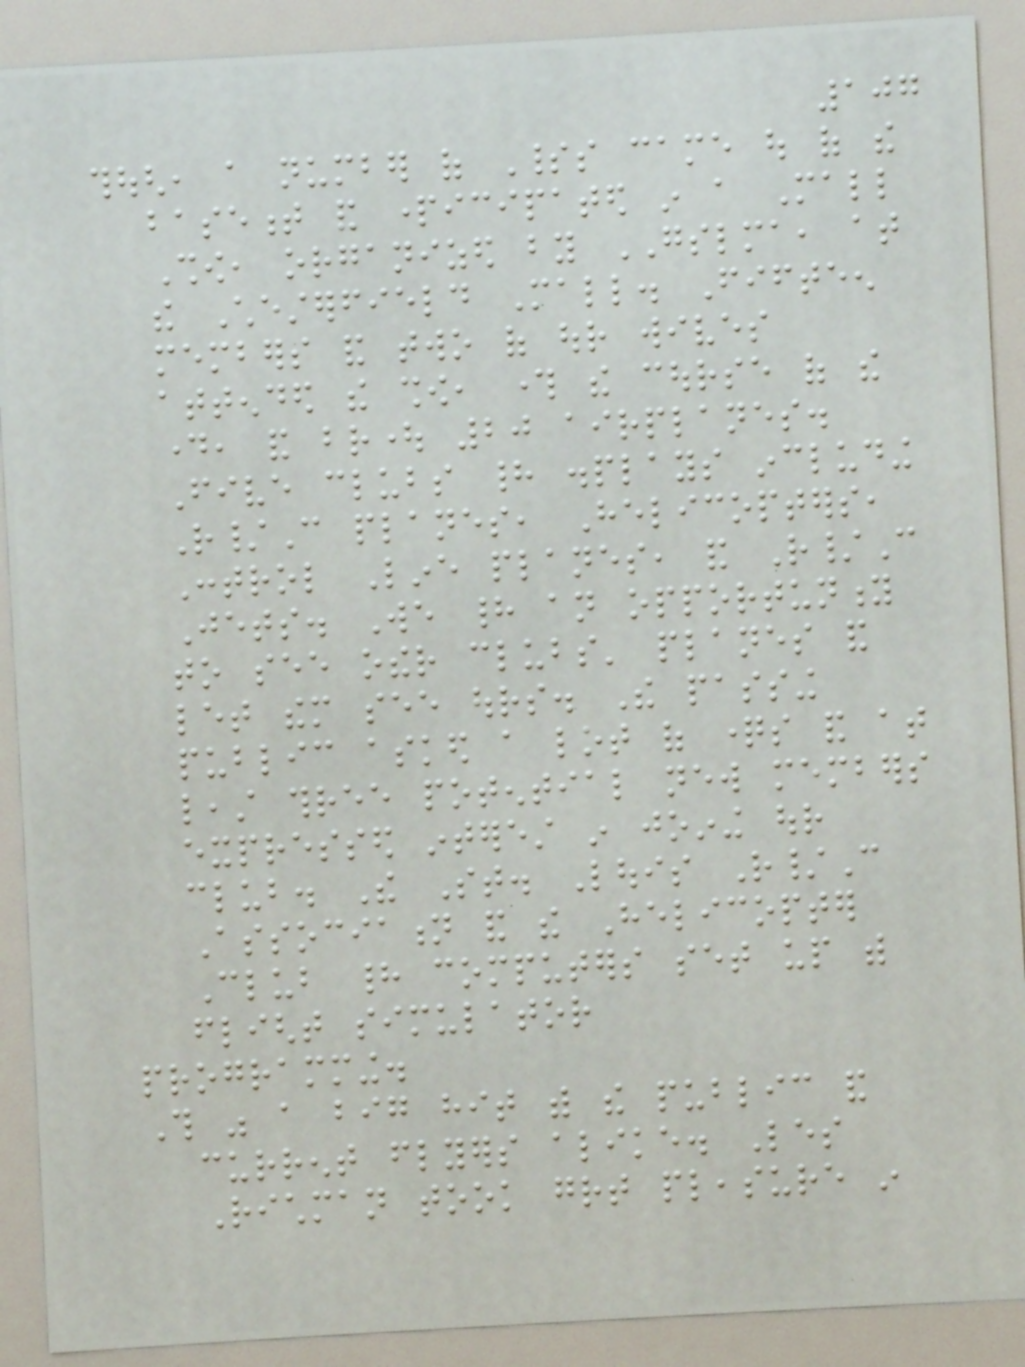107
though, a number of Spirits came out of the
basement and participated in a Mall
Show, organized by GSLMA, at
the Chesterfield Mall. Fifteen
members and two of our wives
attended the show, through the course of the
day, and brought 20 airplanes.
Five clubs had displays including
R/C planes, Helicopters,
Control Line planes, and R/C
Jets. We had an opportunity
to see other clubs' planes and
let them see ours. The passing
public asked a lot of questions and at
least three potential new members
expressed interest in joining our
club. The St. Louis R/C
Association and the Helicopter
Club had computers set up with
flight simulator
programming.
This was a big hit with the public and
current flyers alike. Les
Richman took great pleasure in
